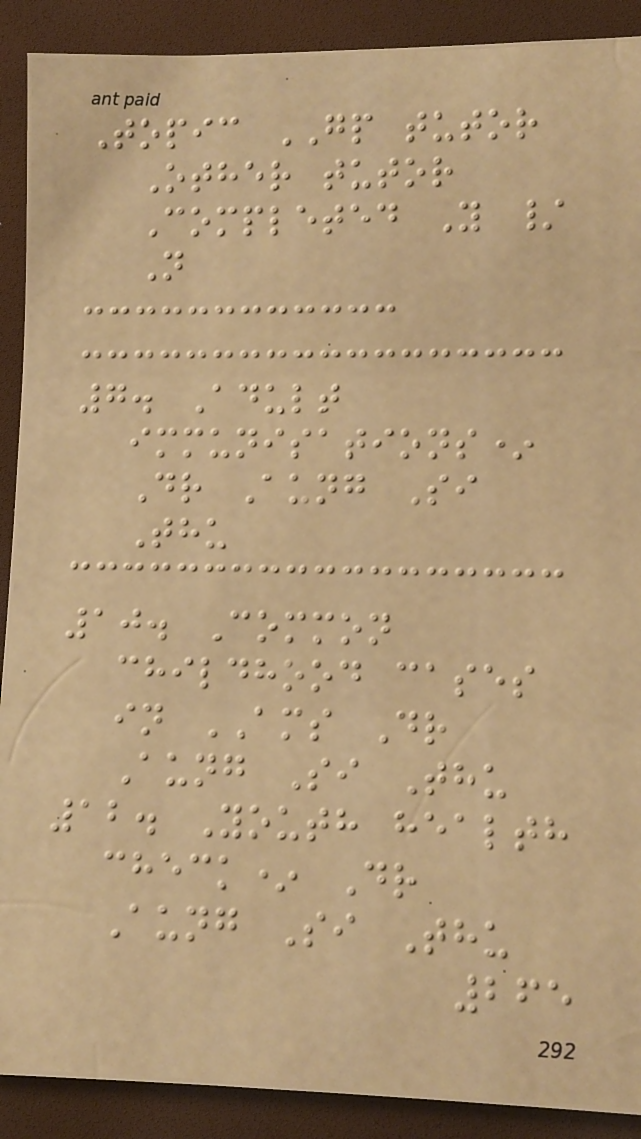Topic GP tutor
Other tutor
Completed Y /
N
7. Adult
immunisations*
Dr Aung Si
Thu
10. Common
childhood cases
in AMS Dr
Aung Si Thu
12. Youth health
check* Dr
Aung Si Thu
265
